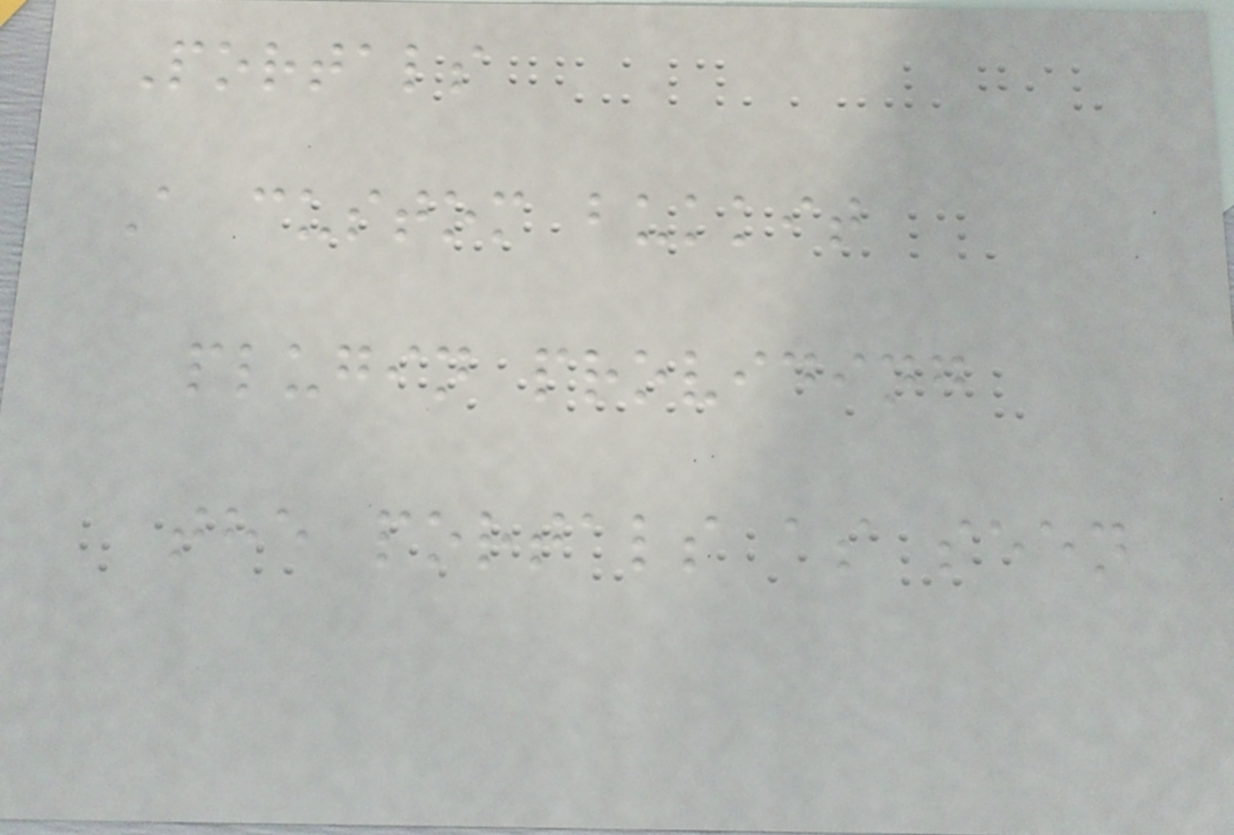Portals
A custom bukkit
plugin providing
the portals as seen
